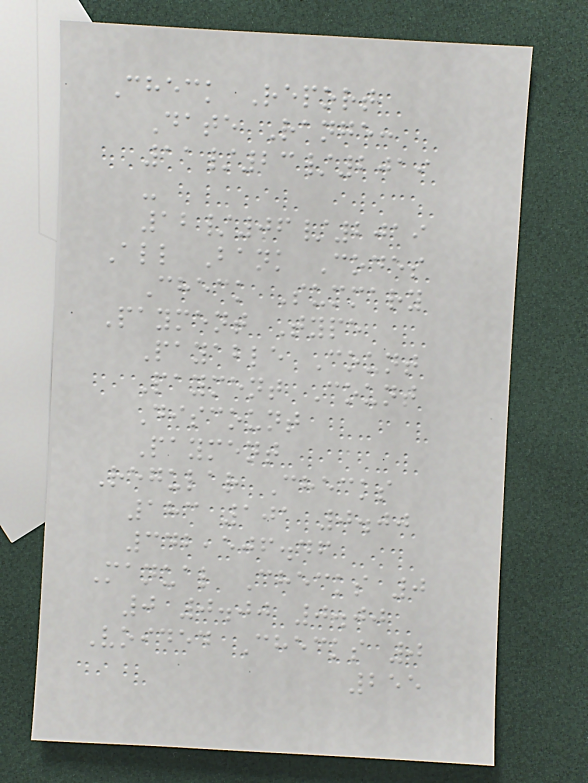Check Report
Date Range:
11/23/2019
-
12/06/2019
All Bank Codes
Check Summary
Payment Type
Payable Count
Payment Count
Discount
Payment
Regular Checks
183 101 0.00
342,506.46
Manual Checks 0
0 0.00 0.00
Voided Checks 0
255
